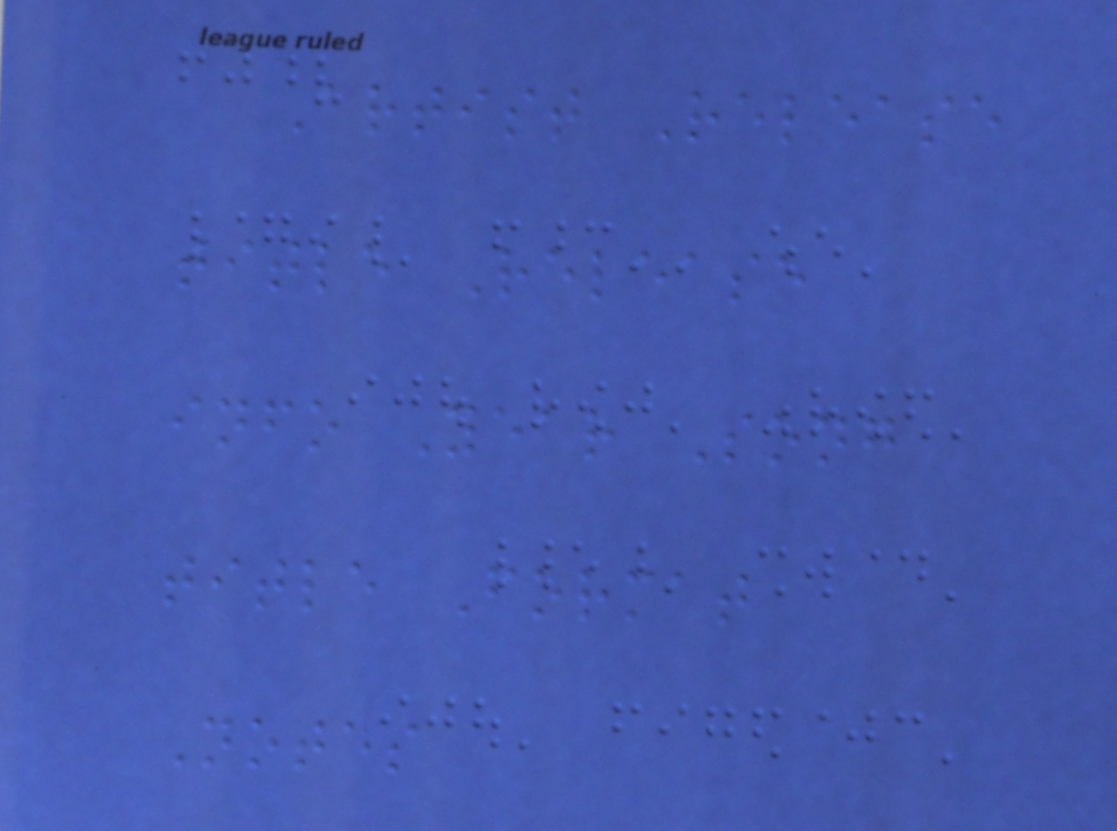Artist Release
title Release
info Year Song
title Format
Notes
